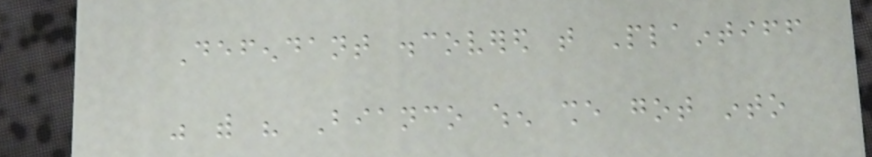Defendant discovered that Plaintiff
was with his Bianco when she got into
